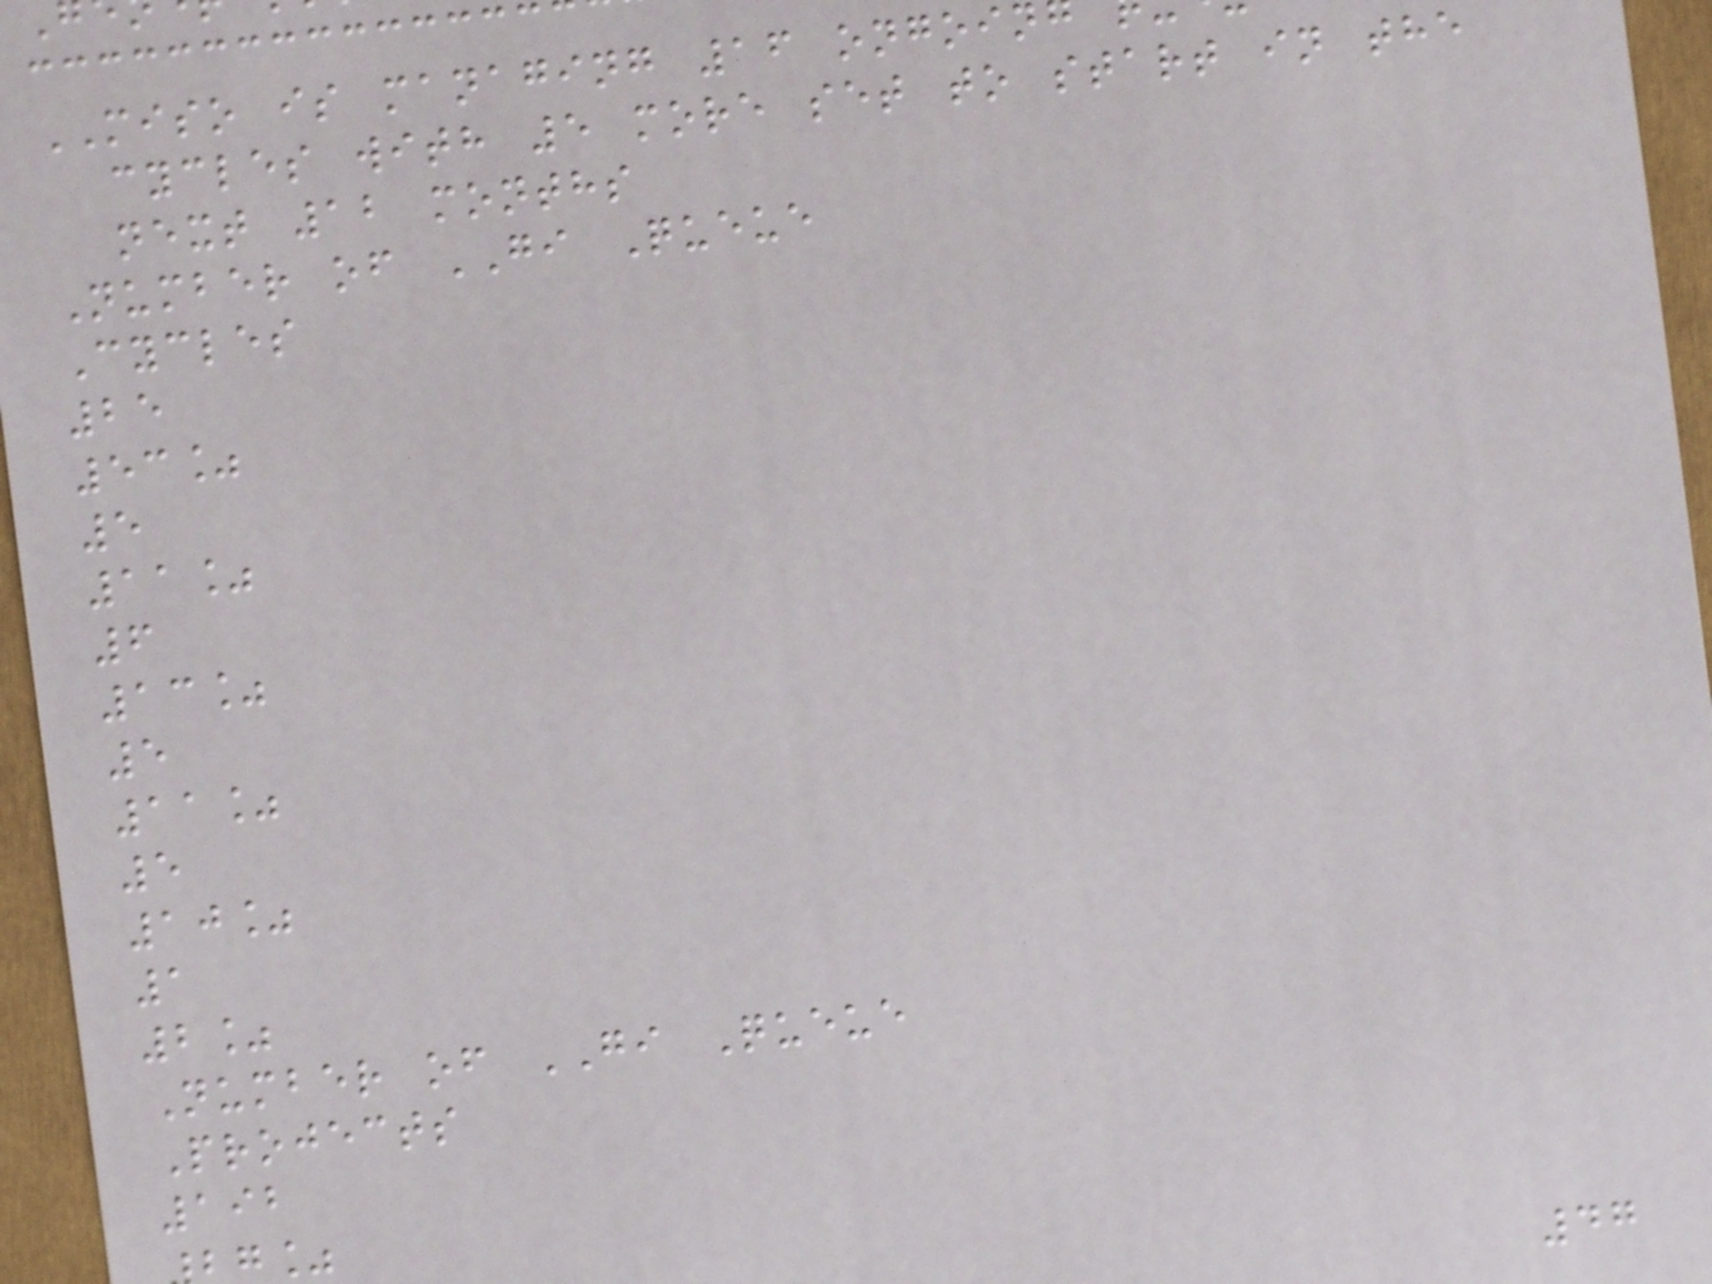MISO is managing 16 ongoin
cycles with 5 more set to start in the
next 12 months
Number of GI Queue
Cycles
25
53%
5
11%
6
13%
5
11%
5
10%
1
2%
Number of GI Queue
Projects
192
47
